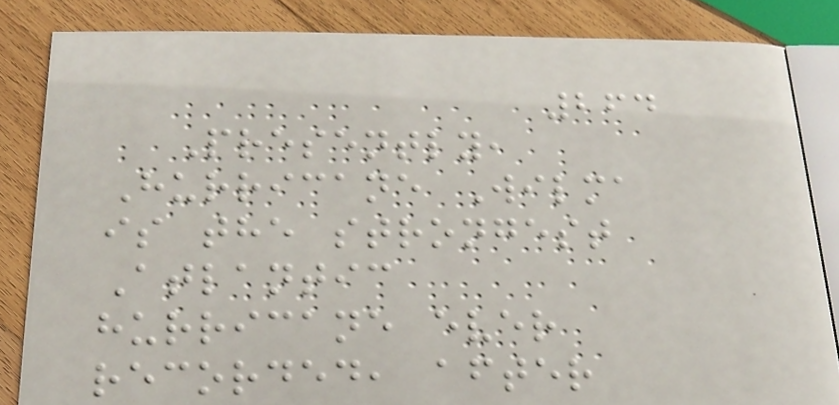264
Presently,
Hurricane Wilma
is the strongest
Atlantic
hurricane ever
recorded, after
